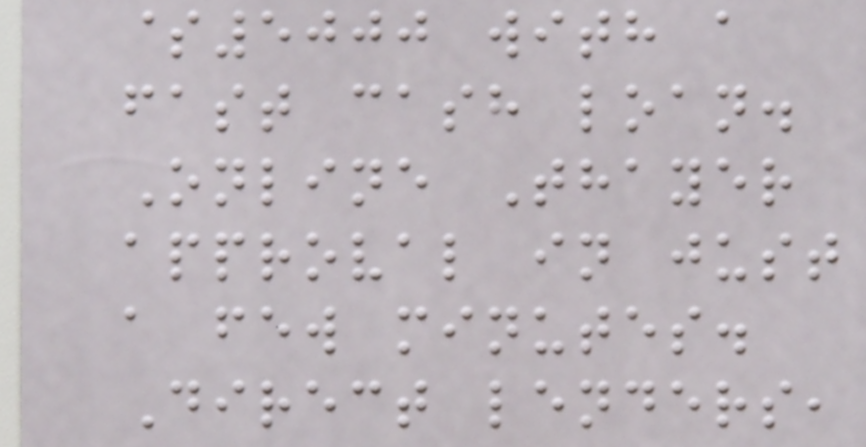$5000 with a
fast cash loan.
Online Thayer
approval in just
a few minutes.
Direct lenders,
